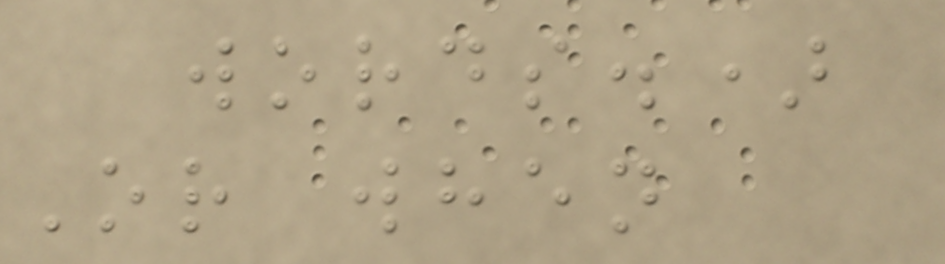words.)
Or when
